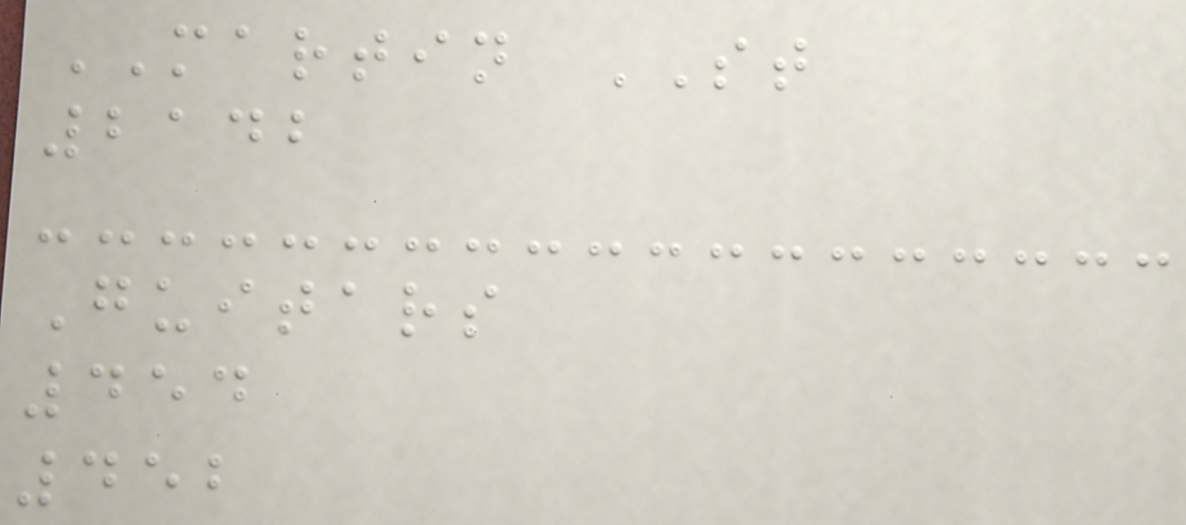MARTIN ST
2142
Guitars
454
452
